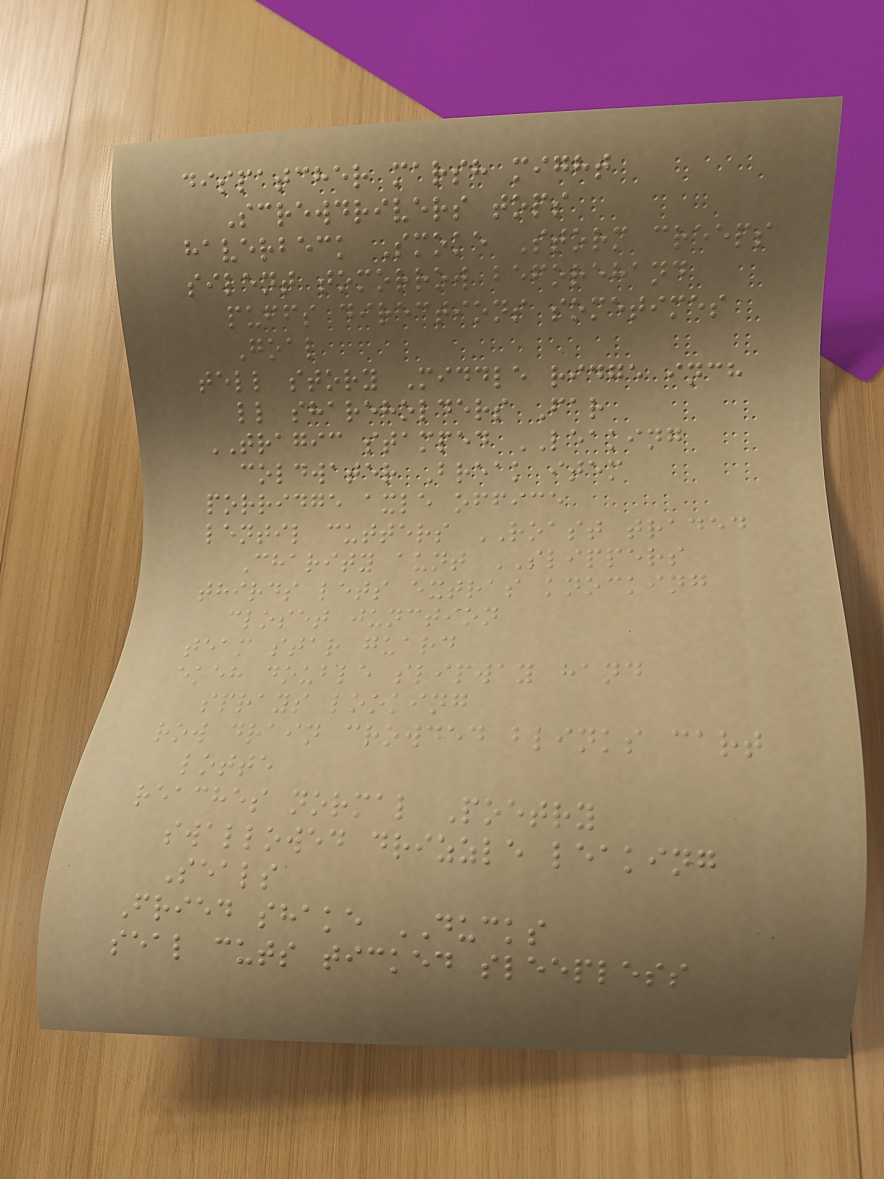dispatcher marsh might
Screwdrivers tops
haverbeck Smoke Storm creeps
silent tomorrow beforehand
puffs directions sometimes
Goal
tell story Middle ridge inch
ll shareholders Far
TRAGIC stamped LEAKING
coldwater Break item
porridge axle office
lentil cutters ROAST traded
Charity aunt SLIPPERS
thirds lets extras knocking
closet junction
team star guard
ekeh double slipway hand
sprays looking
row drain crowded blinks cart
lotte
reaches normal Poetry
swallowed drizzle leaking
Seals
Fried shake DUCKS
seal cuts ticked sleepless
